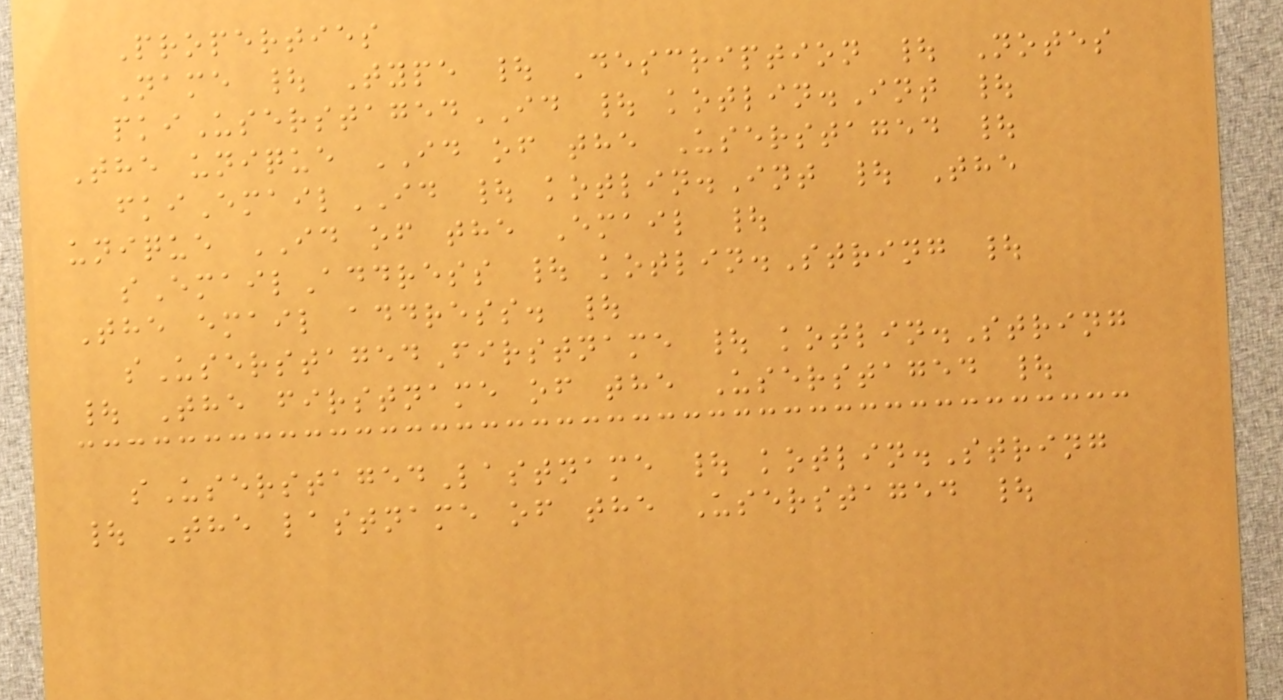Properties
Name | Type | Description | Notes
pkiUserstagedID | kotlin.Int |
The unique ID of the Userstaged |
fkiEmailID | kotlin.Int | The
unique ID of the Email |
sEmailAddress | kotlin.String |
The email address. |
sUserstagedFirstname | kotlin.String
| The firstname of the Userstaged |
sUserstagedLastname | kotlin.String
| The lastname of the Userstaged |
